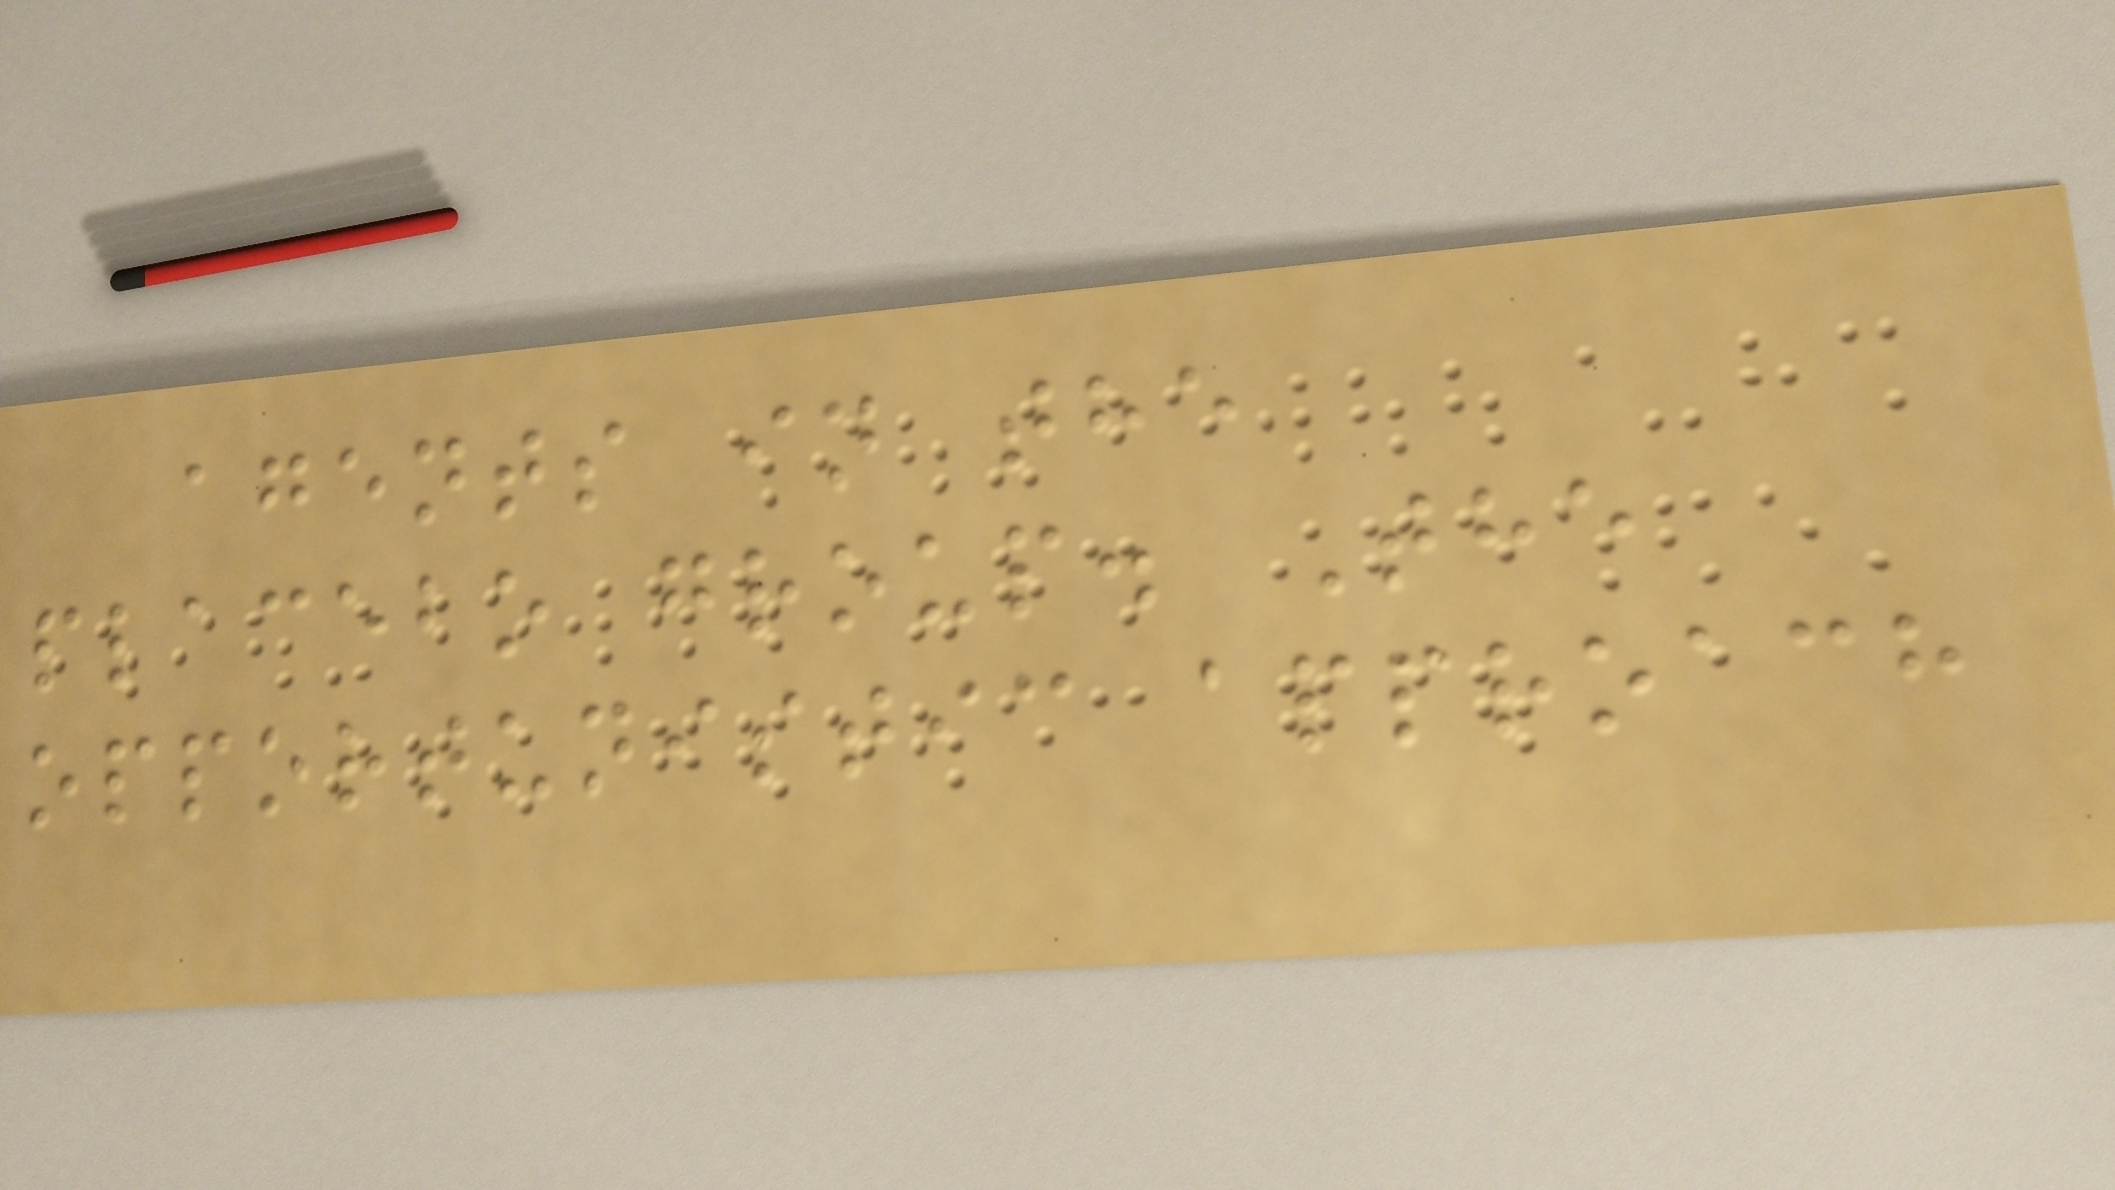agents in the
placebo group. The
opportunistic approach
